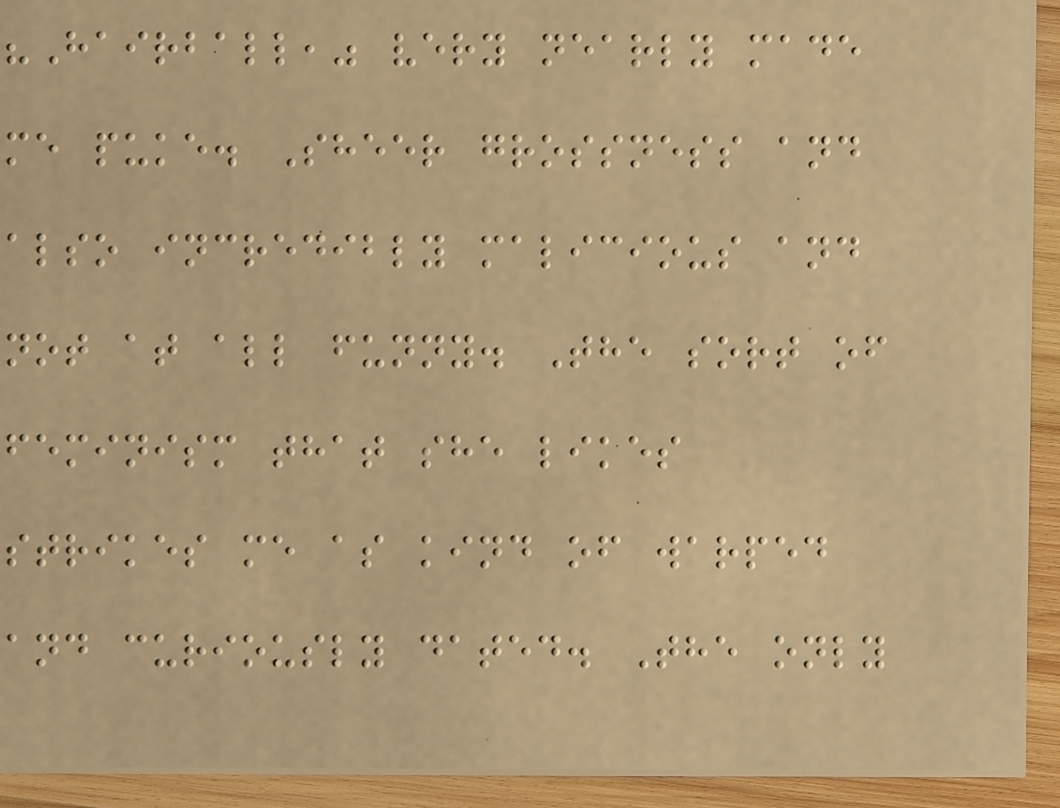"Hairball," very nearly made
me puke. Sheer grossness and
also incredibly malicious and
not at all funny. The sort of
feminism that she likes
strikes me as kind of warped
and curiously dated. The only
